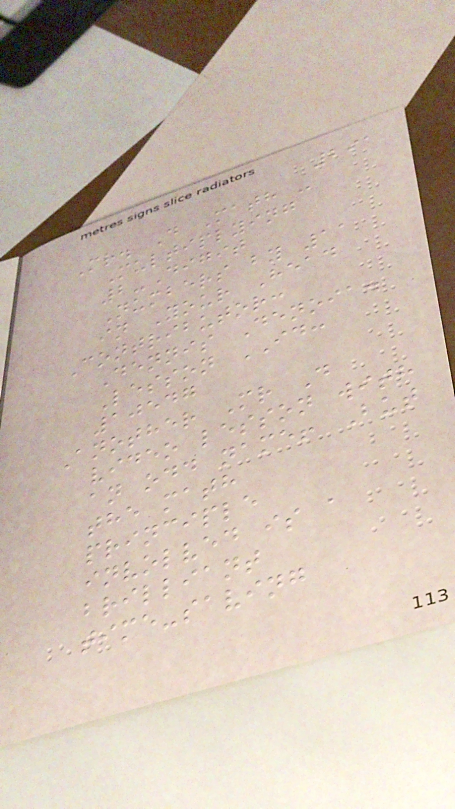291
Mr. D Math -
Multiplying
2-Digit
Numbers by 11
in Your Head
Contributor:
Dennis Denoia.
Lesson ID:
10547
Another Mr D
video lesson with
an odd name! But
the math
principle
involved is a
brilliant
time-saving
